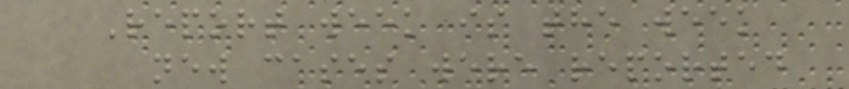Report week is the week
new cases were reported
